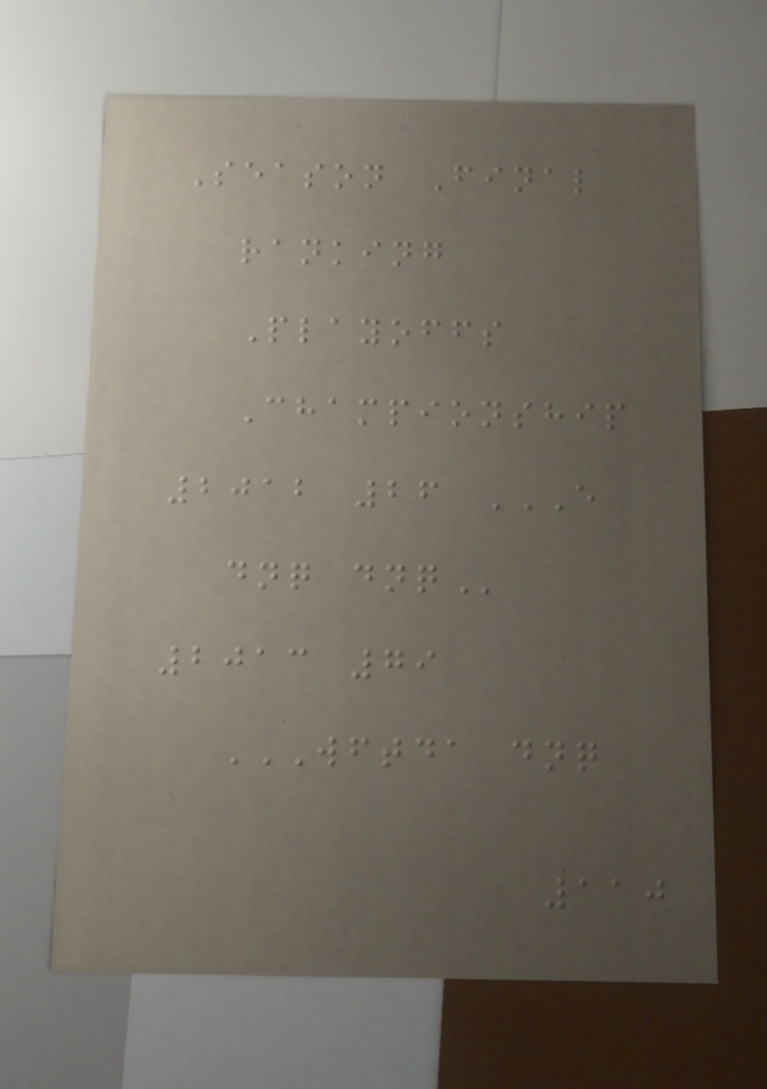Season Final
ranking
Playoffs
Championship
2012 26 E
DNQ DNQ
2013 79
WFTDA DNQ
110
